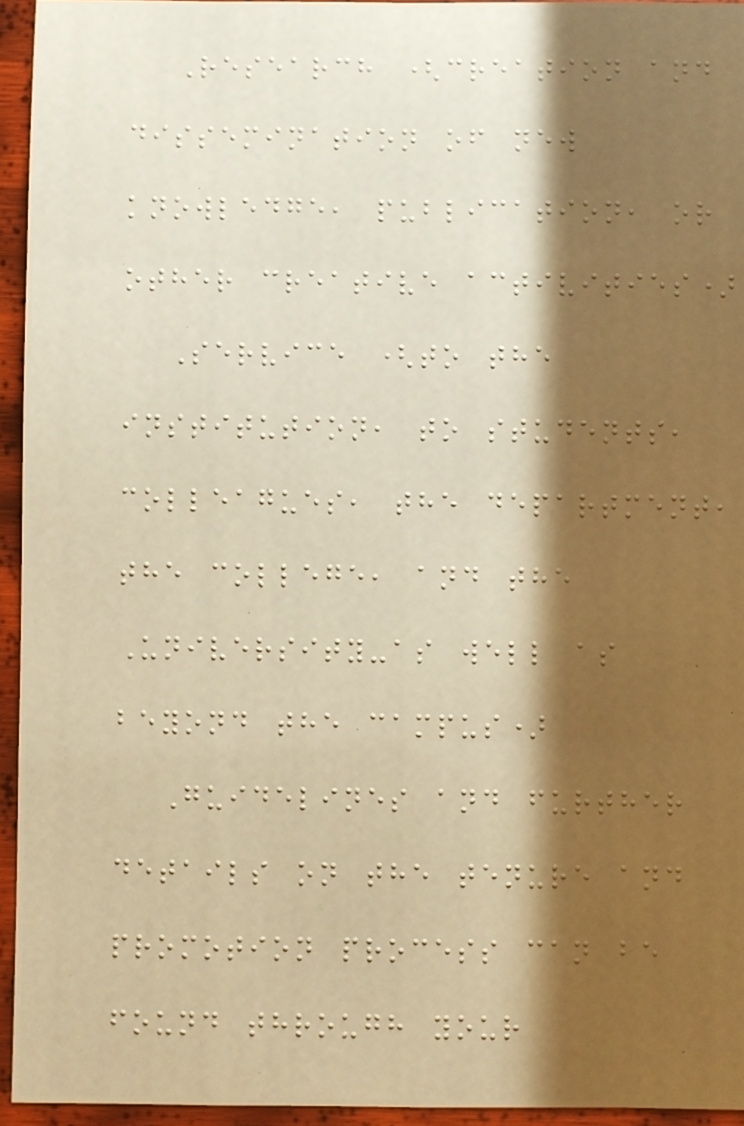Research (creation and
dissemination of new
knowledge, publication, or
other creative activities)
Service (to the
institution, to students,
colleagues, the department,
the college, and the
University-as well as
beyond the campus)
Guidelines and further
details on the tenure and
promotion process can be
found through your
